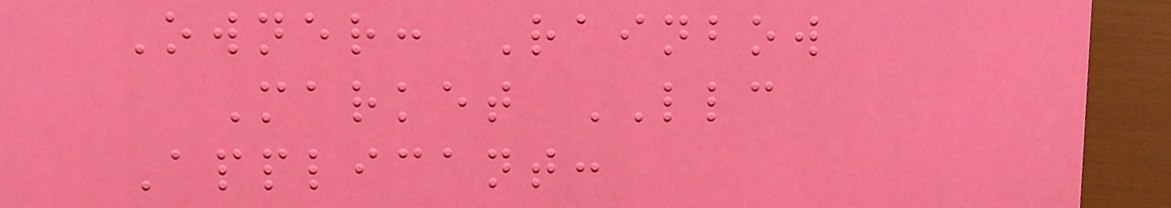Owner: Rainbow
Market LLC
Applicant:
